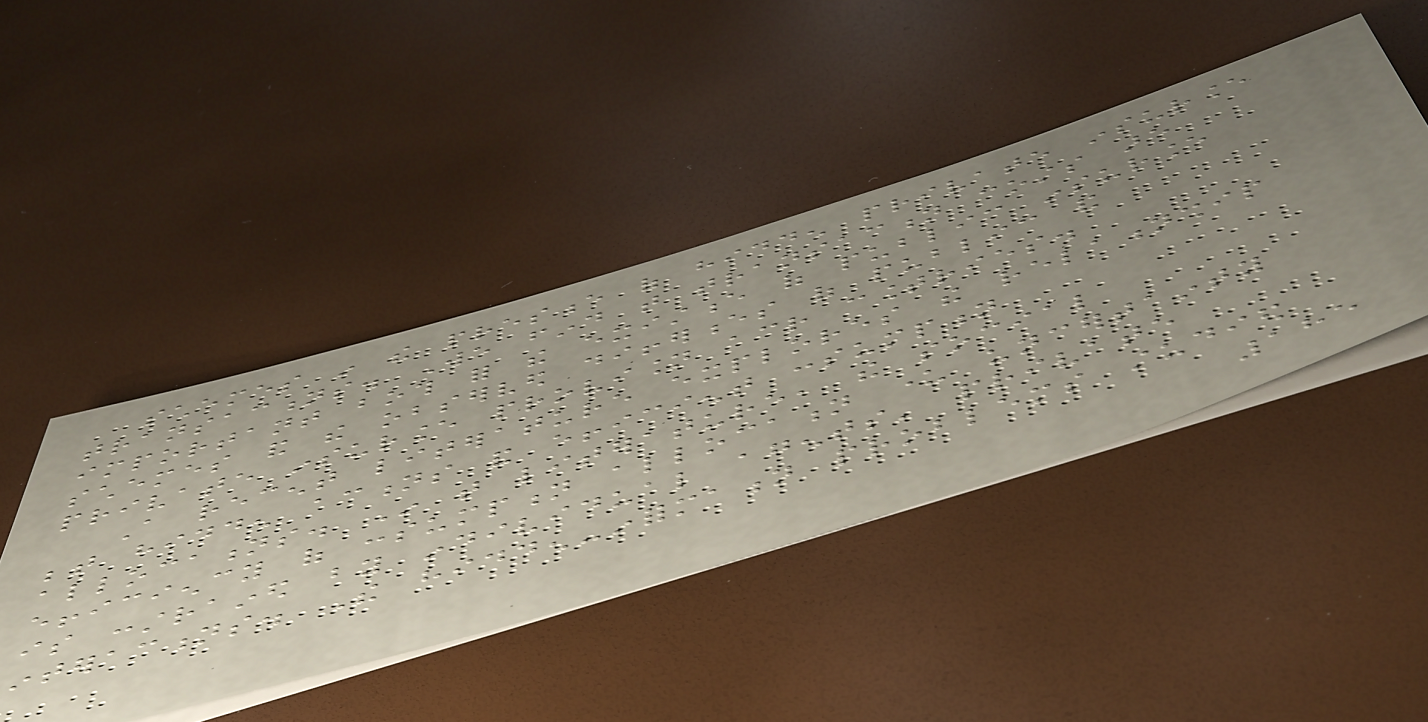schemes in the presence of hidden private insurance
transactions. We find that transaction costs are
important both for the existence of public insurance
schemes and the observed differences of public and
private insurance provision across countries.
A recent literature explores the relationship
between hidden actions and efficient consumption
allocations. In that literature, the social
efficiency of consumption allocation under uncertainty
is constrained by individual agents' private
interactions. The hidden-information problems studied
185
